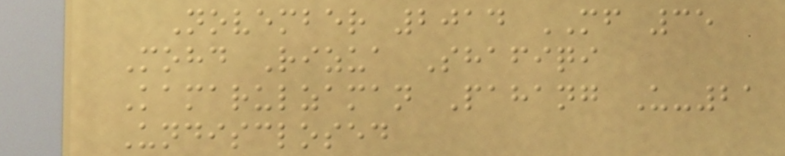November 2014 MF 35
Mohd Rizua Shafiqi
Kamarulzaman Pahang U-21
Undisclosed
